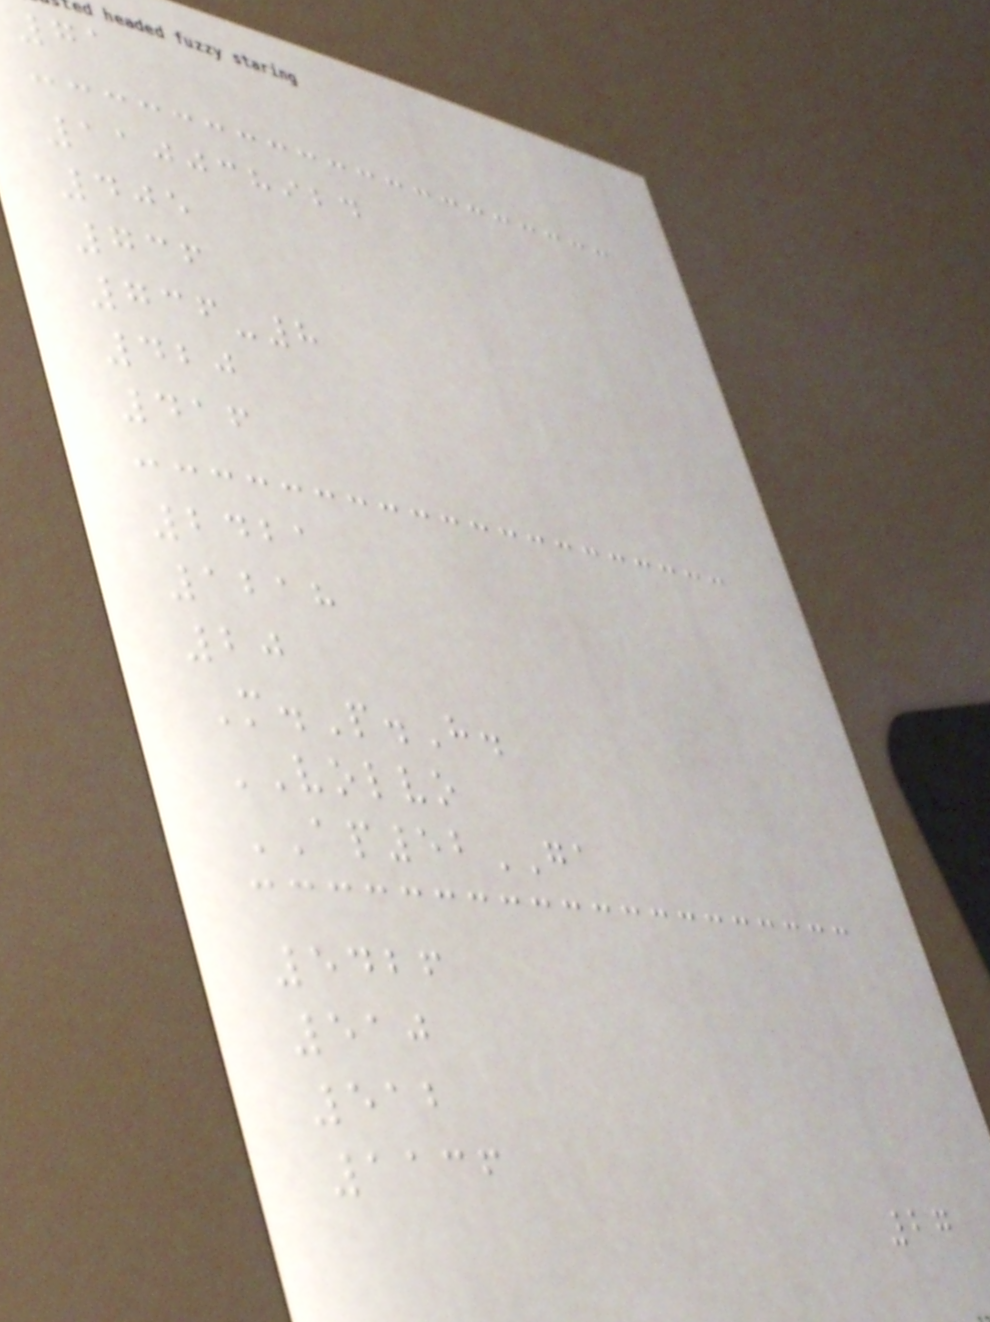71
110038924
405
736
736-8
420
416
2421
1218
20
M.P.H.
VOLVO
AP52GA
5426
510
512
1136
27
